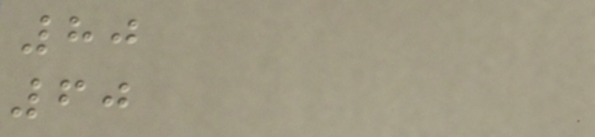80
60
